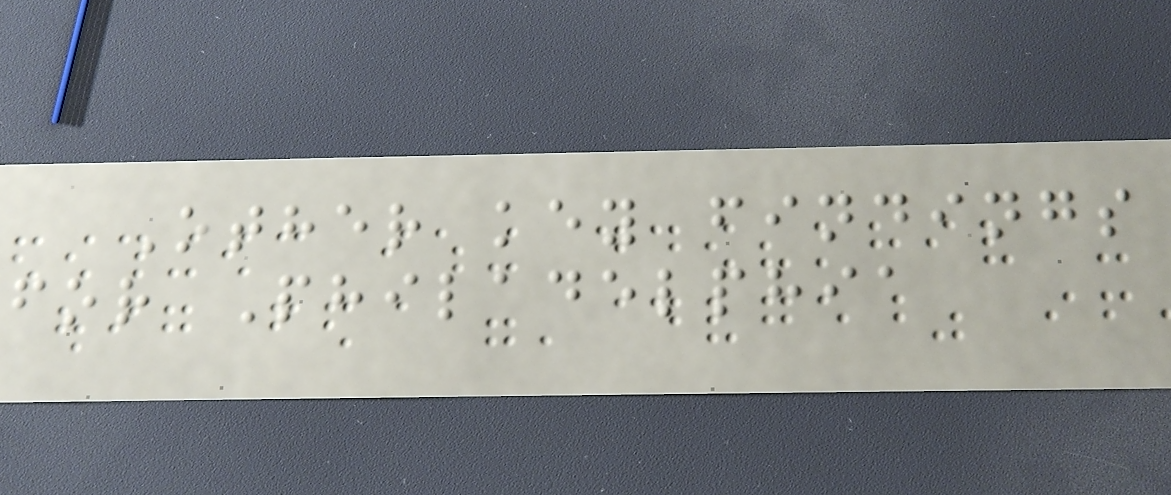Other key findings
for Philadelphia
